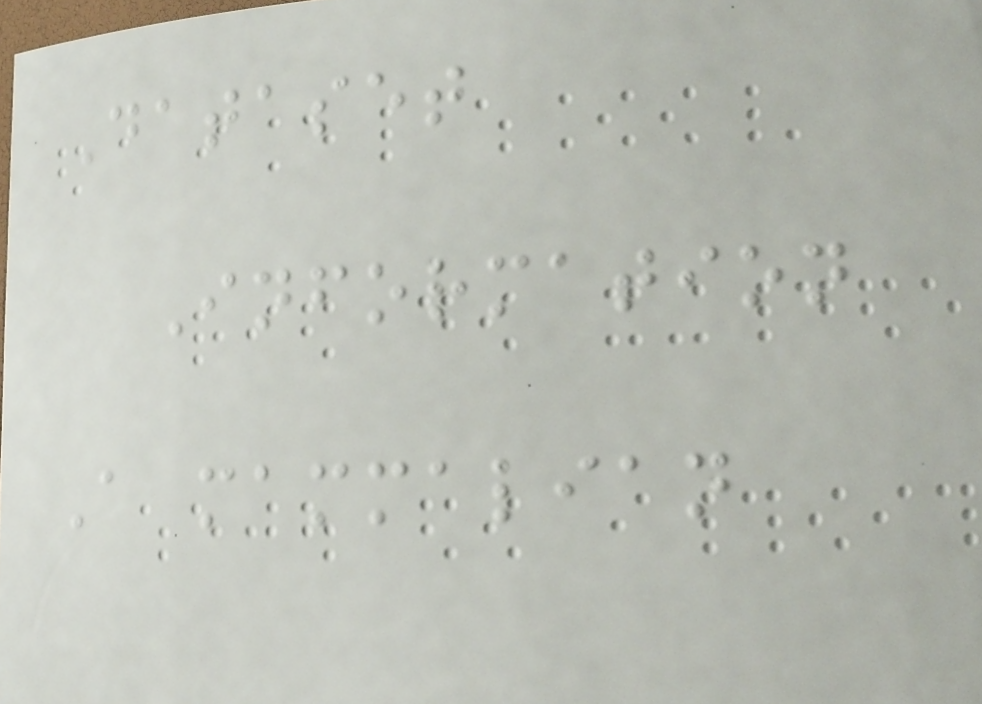Dataset
Information
A mammalian
